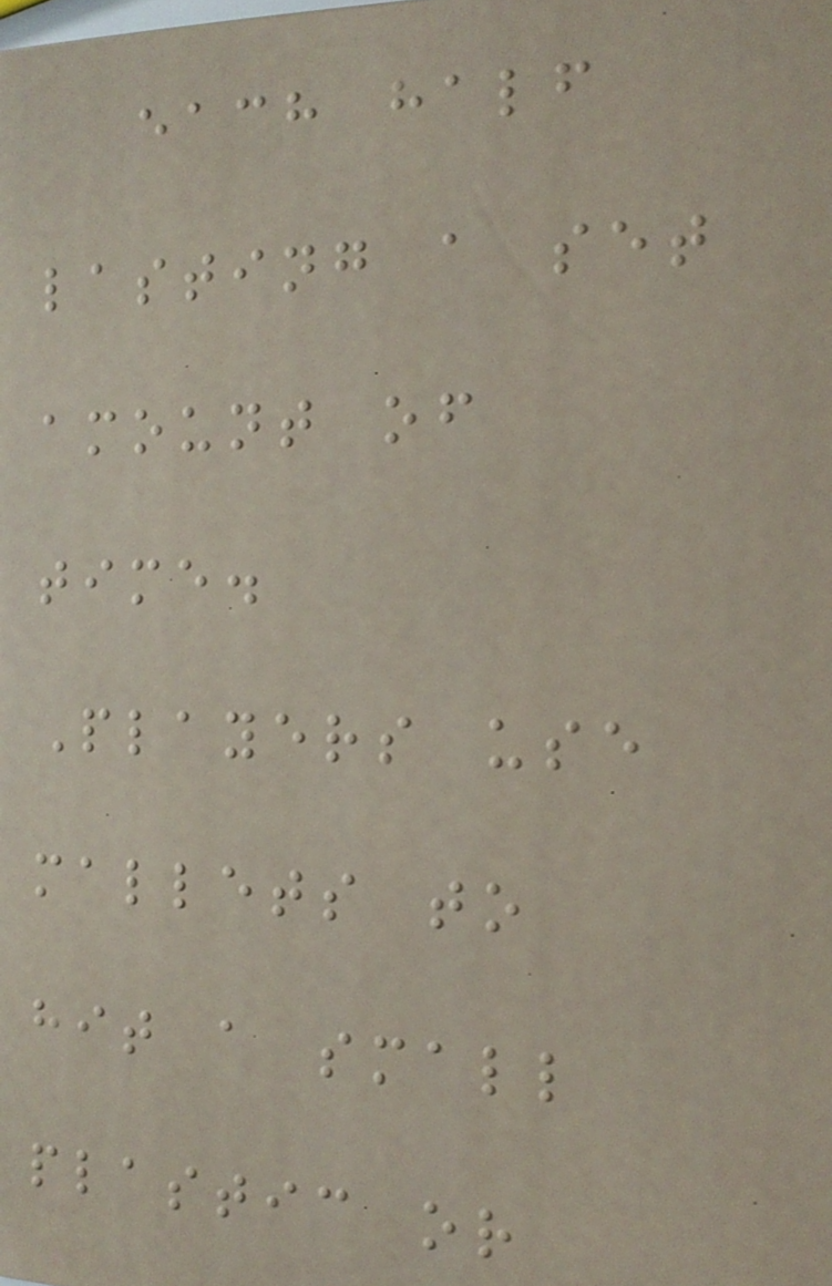each half
lasting a set
amount of
time.
Players use
mallets to
hit a small
plastic or
